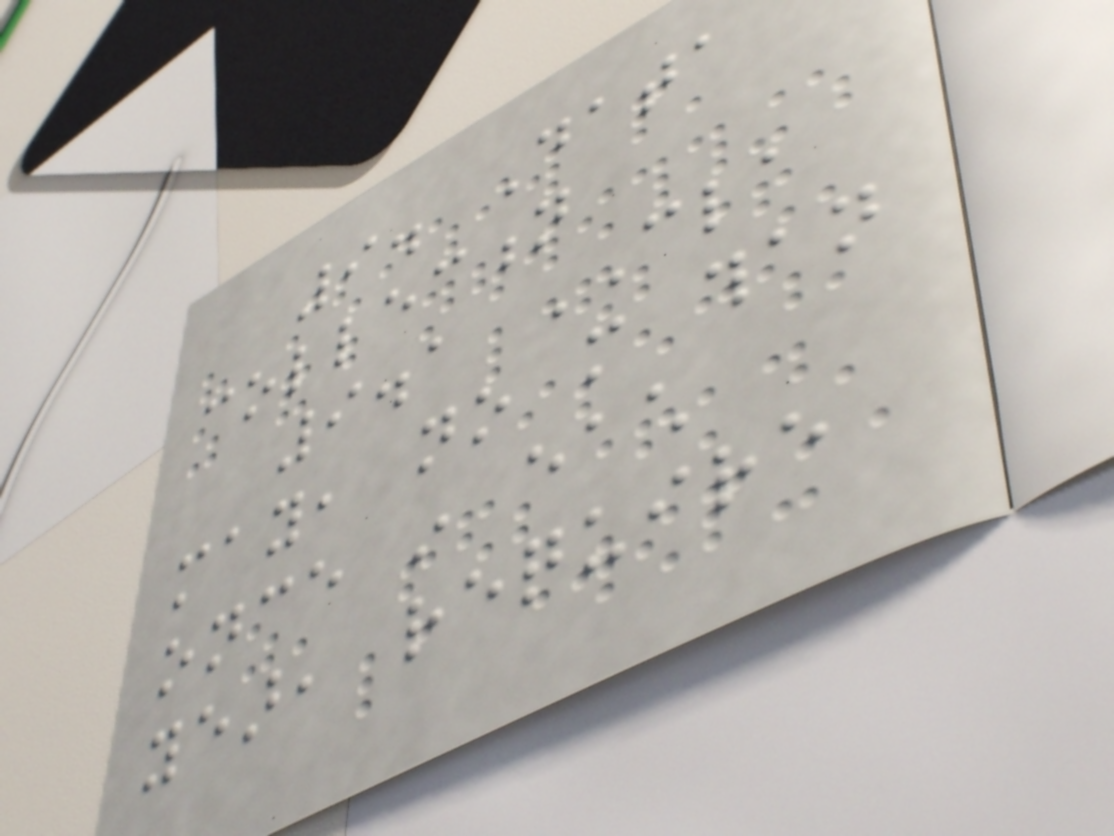9. Data
collection
9.1 CLA
may, no more than
once in each
year, require
